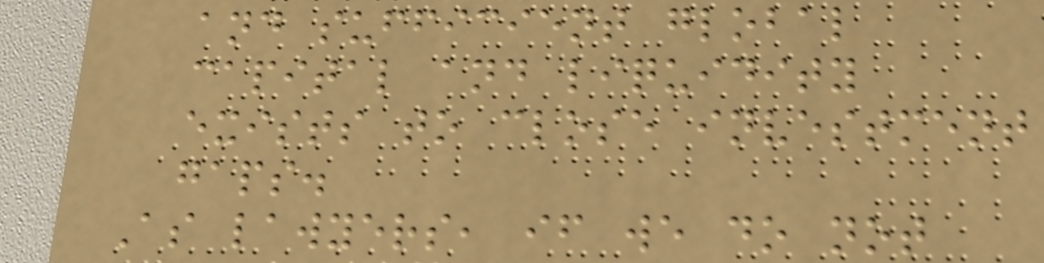and sufficient global
capital and liquidity
exists to close investment
gaps.
As lawyers, if we do not
